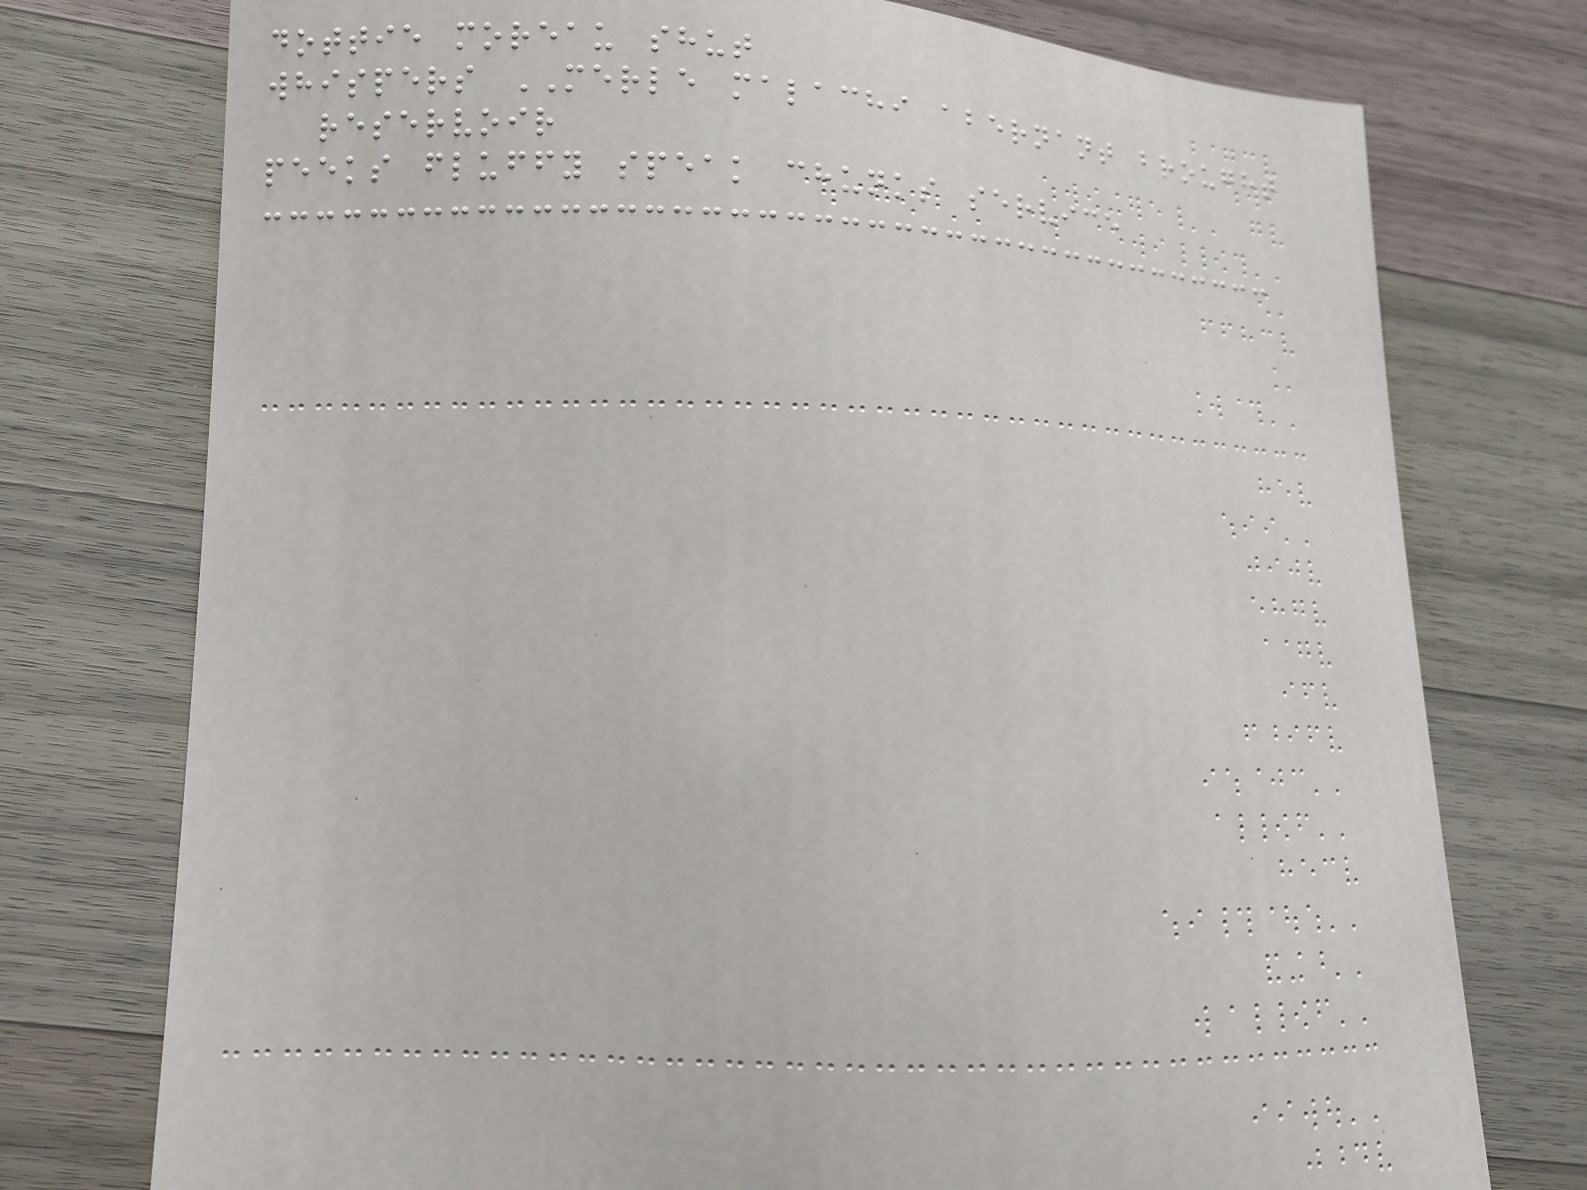dottie moreau shut
whispers MERLE malachi abernant brought
reservoir
peeks fluffy speak chunks service
